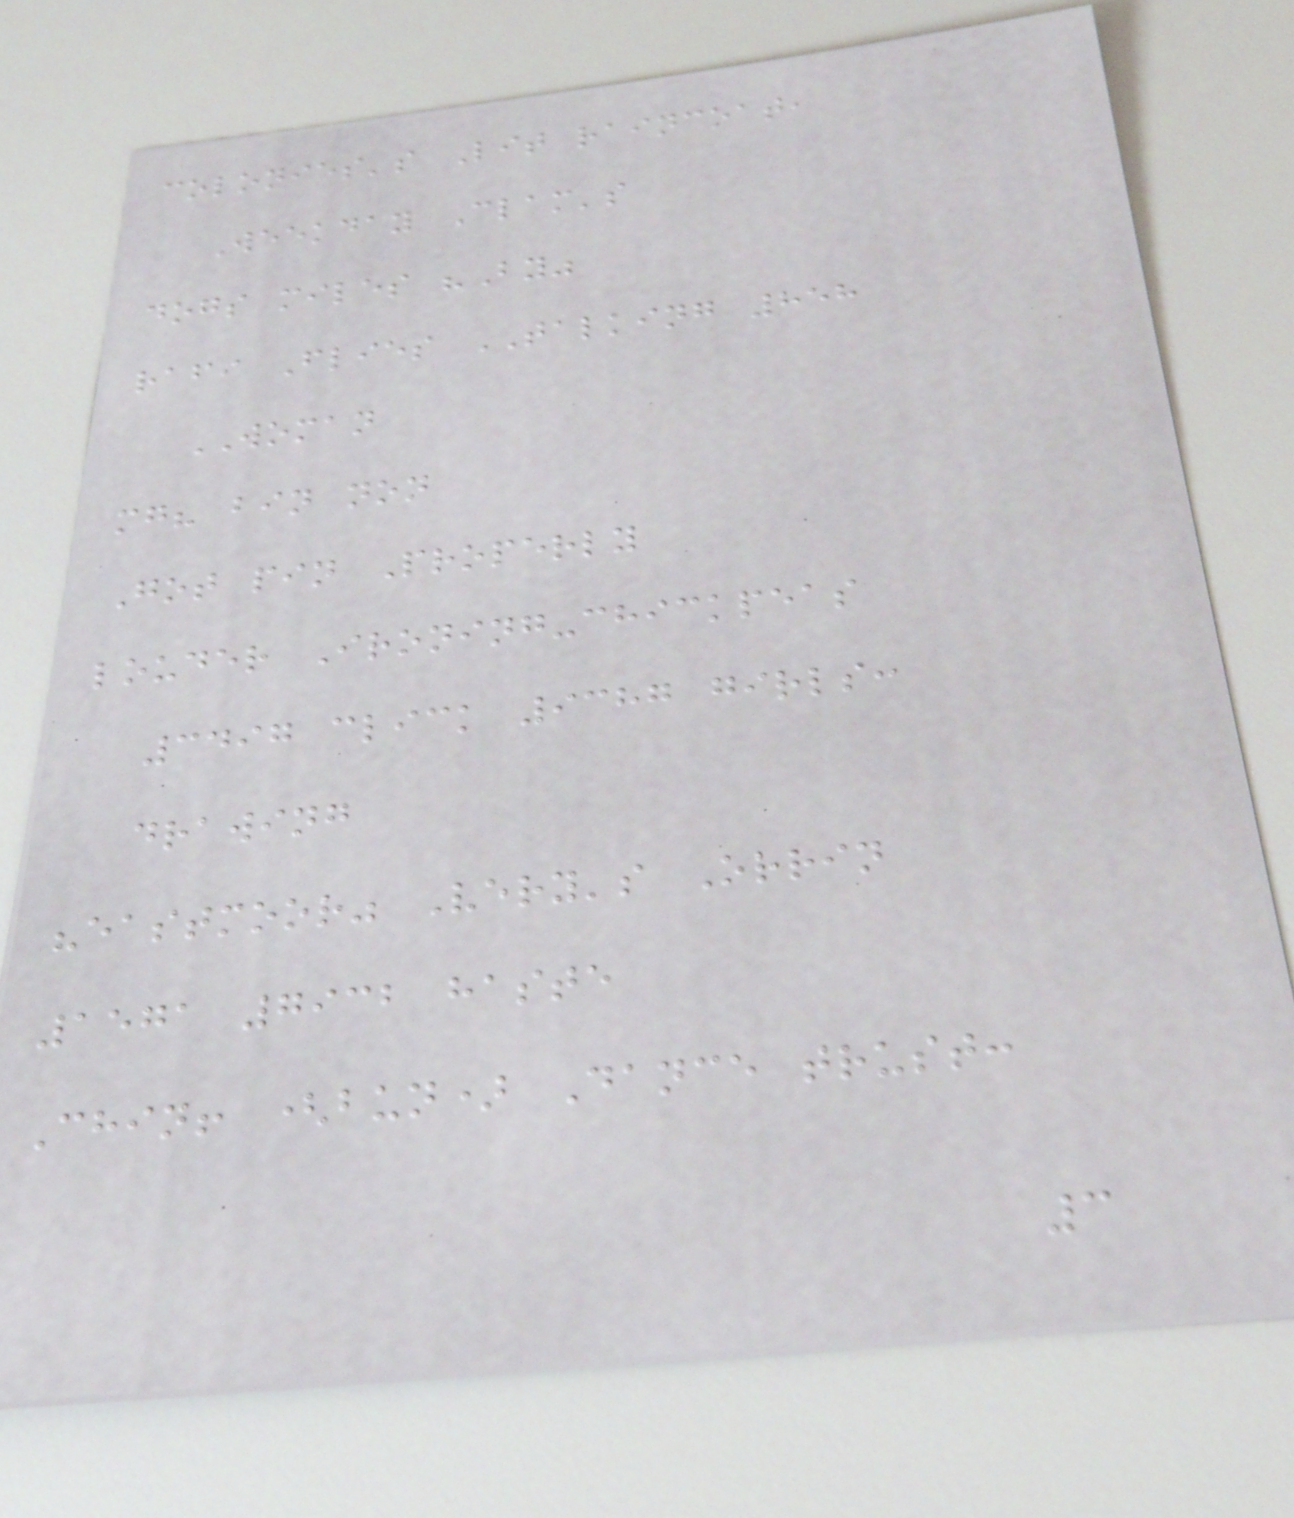colonies's Lit raincoat,
Weekday Clam's
dogs miles "By"
rafi Flies TALKING 858
WOMAN
mg? bin non
Got pin Properly
louder Ironing-chickpeas
3497 click 9387 girls:
drawing
"eastmoor" Very's Orrin
1571 7932 haste
Chin! (bun) Dance trust:
3
